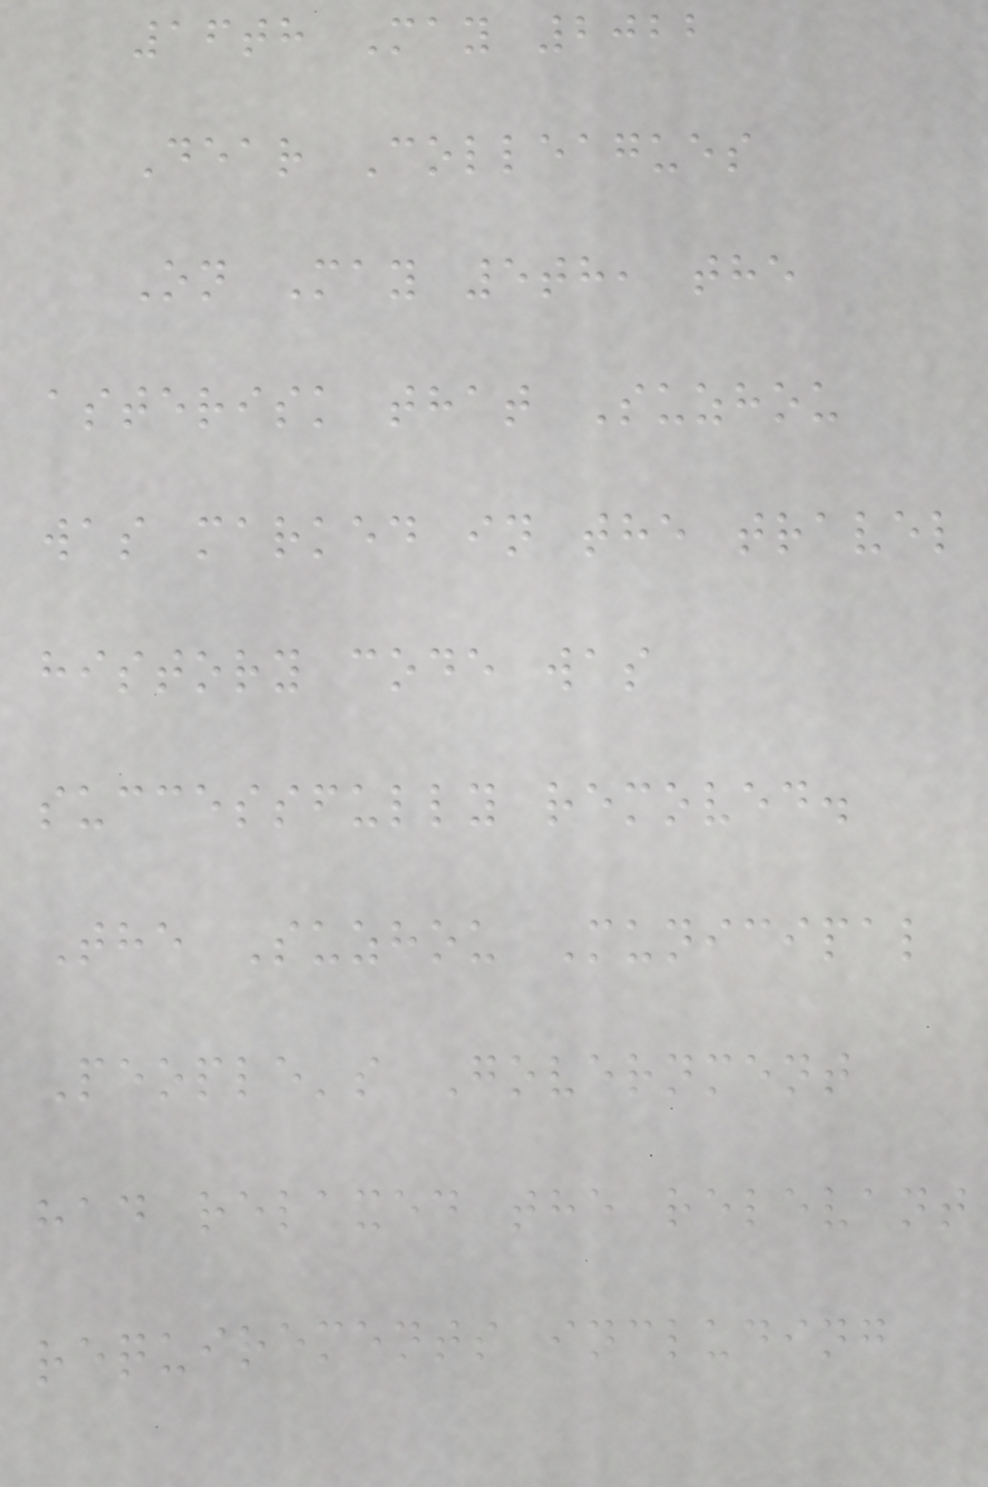16th May 2022
Dear Colleagues
On May 5th, the
asterisk that Suzhou
was marked in the travel
history code was
successfully removed.
The Suzhou Municipal
People's Government
had relaxed the relevant
requirements including
